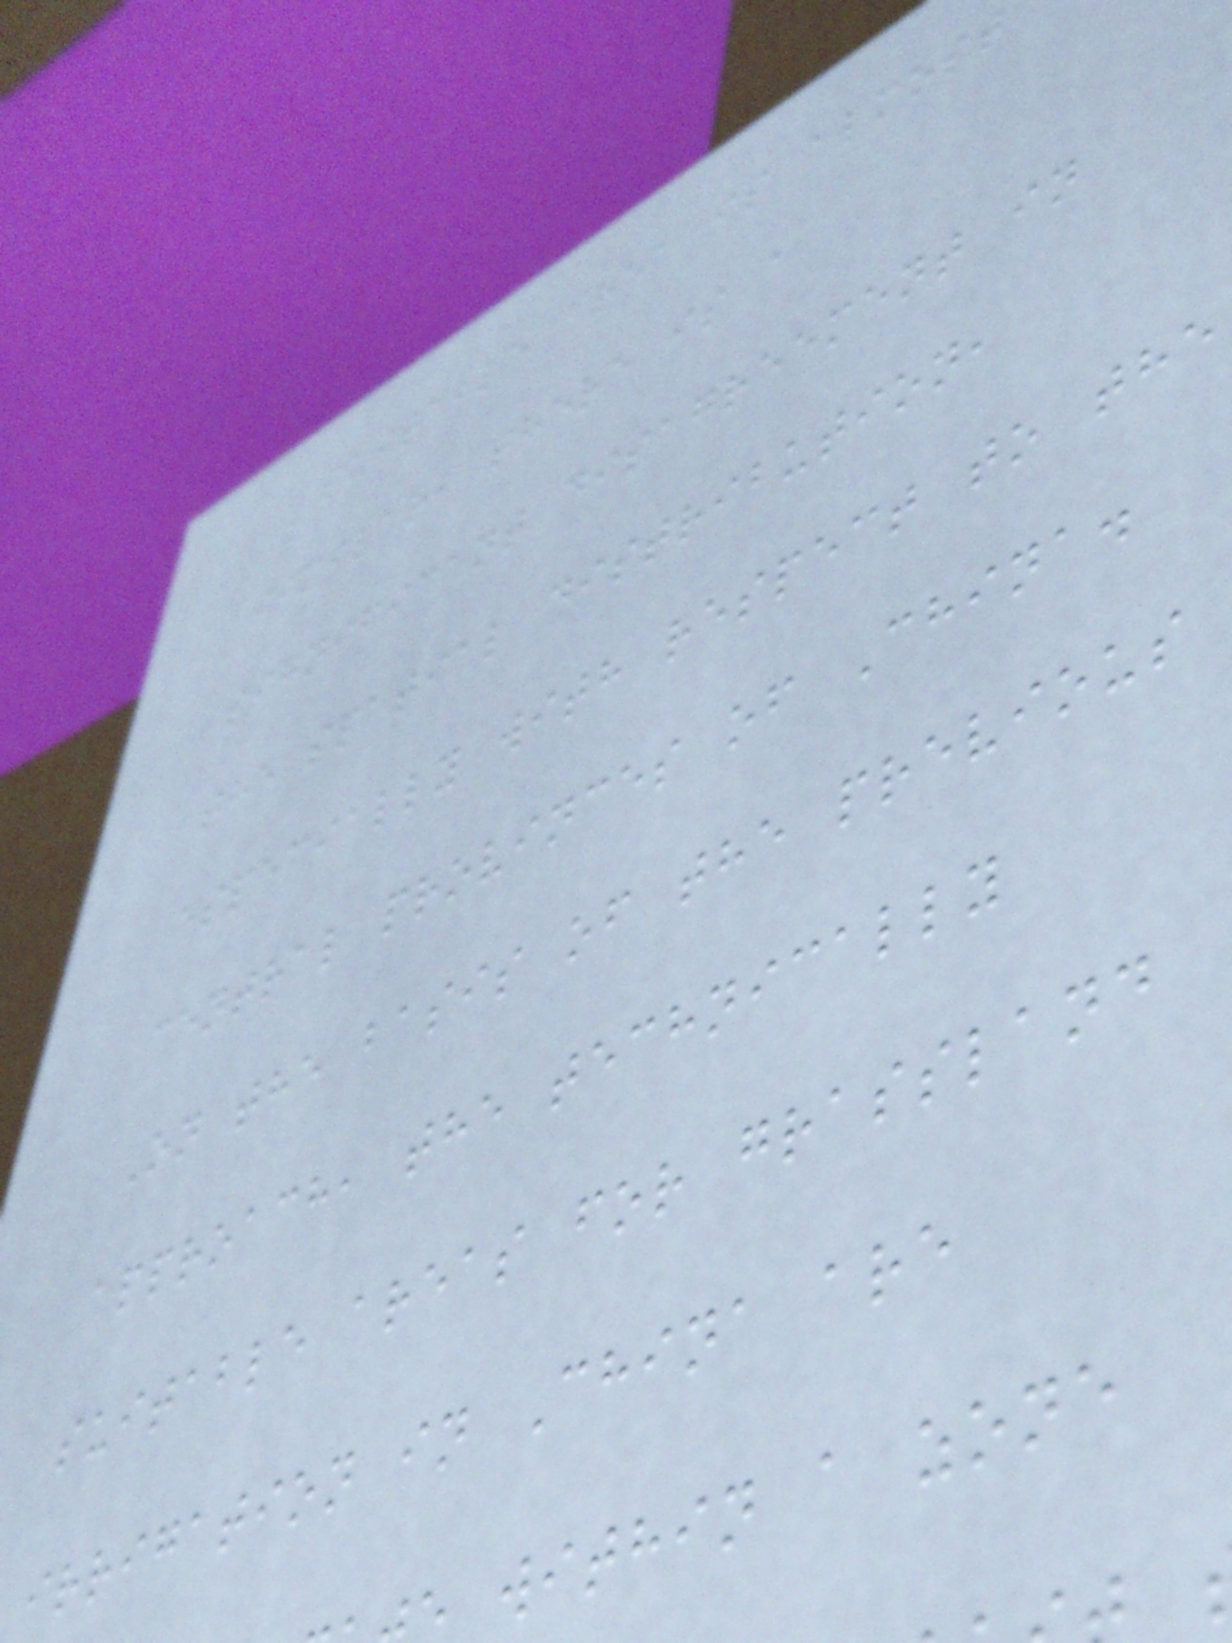suitable area is almost
similar, there is a
significant disagreement in
the spatial distribution,
especially with respect to the
central provinces of China.
On the basis of the previous
approach, the technically
suitable areas for grassland
irrigation in China are
within a zone
